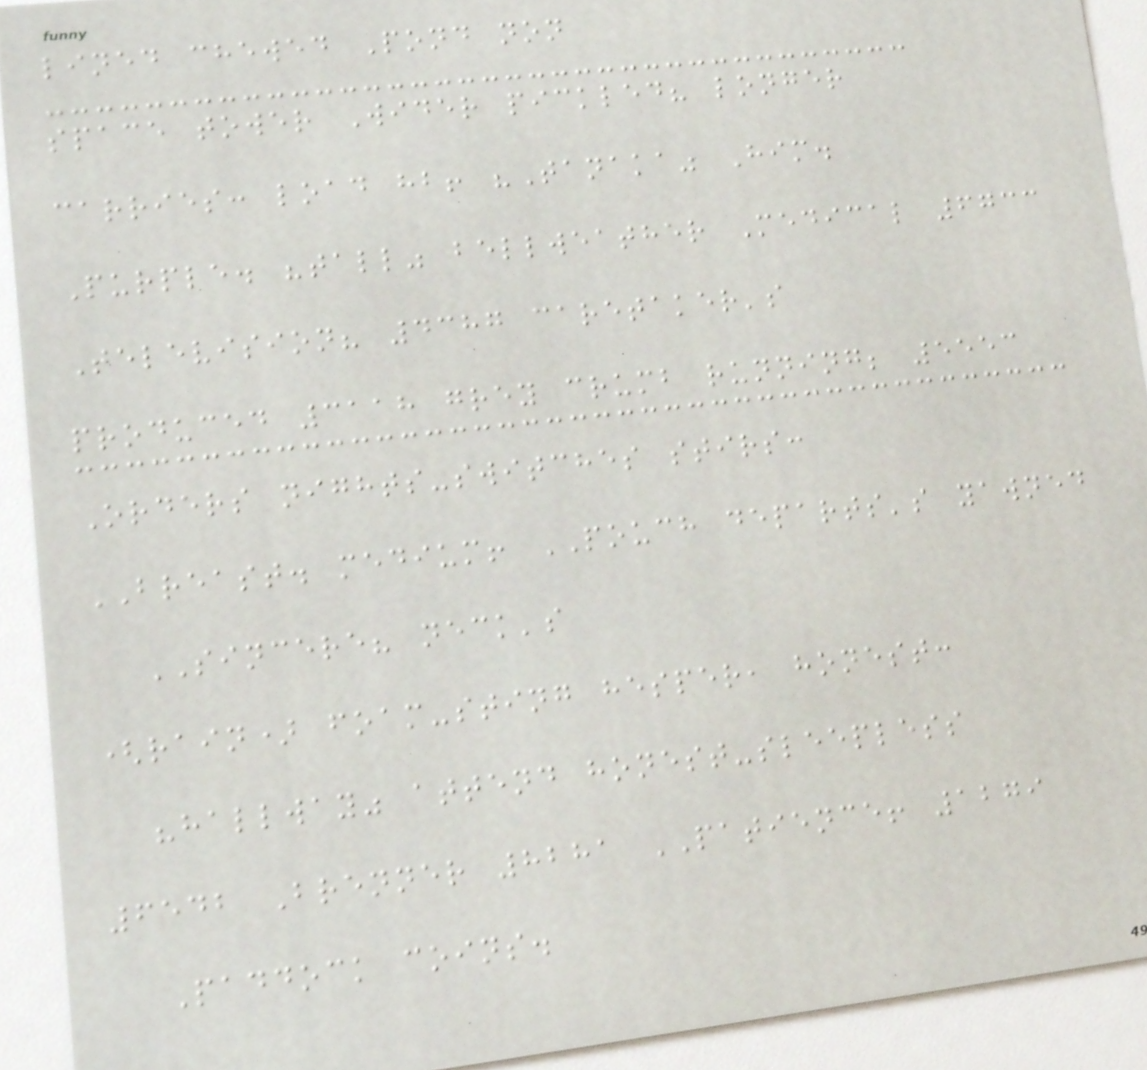lined chewed Pond non
space tower Wider pickled? longer
carries: load hb! "Tanaka" Him.
Purple. "tall" bellweather Medical 6733
Television? 4387 caretaker's
produced 3118 grey crumb running; 5553
Orders nights-switches stirs:
BREAST. medium! POUCH departs's yawned
SINCERE? neck's
(rain) foam-sting hesper, honest:
"hallway" attend honest-sleepless
6542 Brenner 8281 PATIENCE! 1279
Paddock coins.
